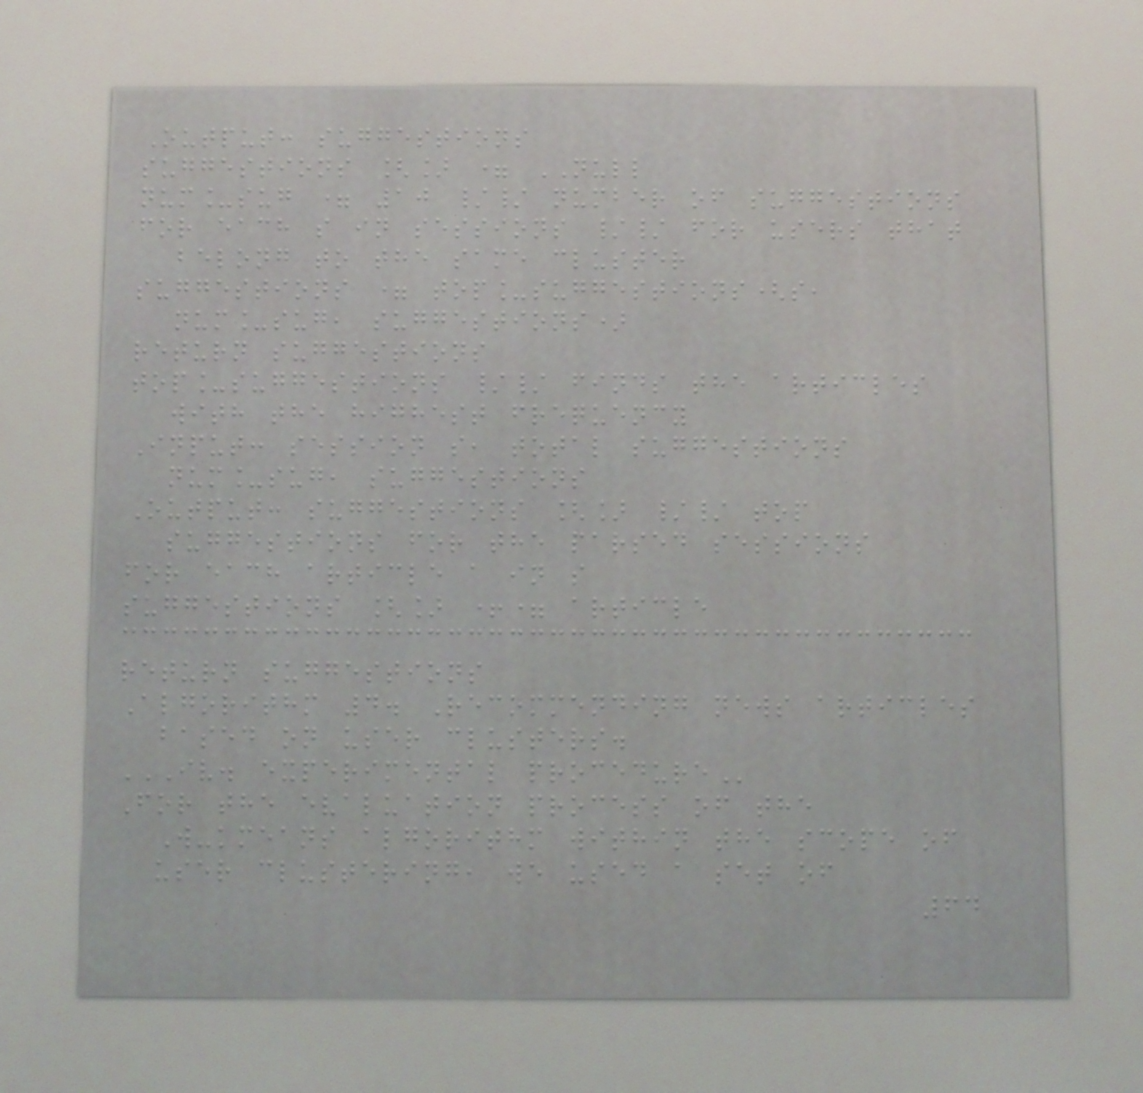Output: suggestions
suggestions [] = NULL
num_sug = 10 // number of suggestions
for each s in sessions // for users that
belong to the same cluster
suggestions = top_suggestions(s,
num_sug, suggestions)
return suggestions
top_suggestions // finds the articles
with the highest frequency
Input: session s, total suggestions
num_sug, suggestions
Output: suggestions [] // top
suggestions for the parsed sessions
for each article a in s
suggestions [] += article
return suggestions
Algorithm 4. Recommending news articles
based on user clusters.
IV. EXPERIMENTAL PROCEDURE
For the evaluation process of the
W-kmeans algorithm within the scope of
user clustering, we used a set of
64
